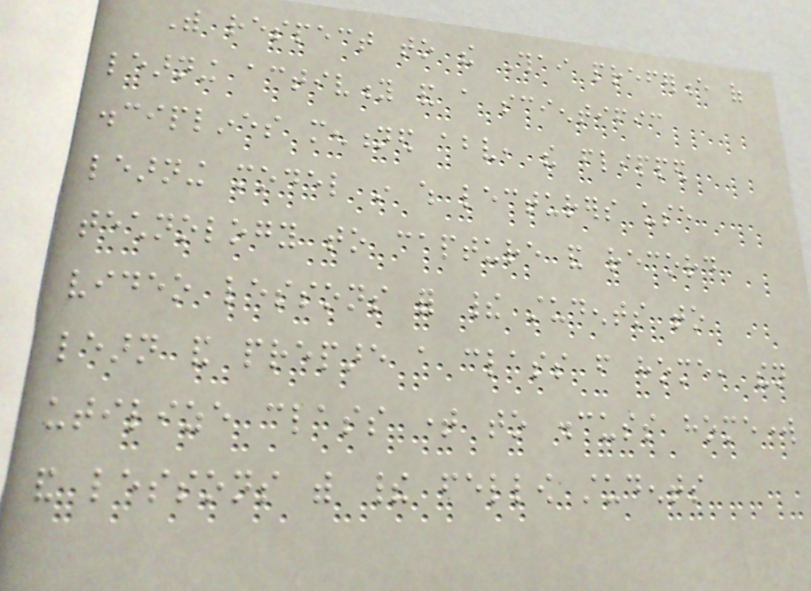With respect to the Thai preference of
learning activity and a scientific
disciplines mentioned above, the flipped
learning model in which lecturers use
technology to capture and record
video lessons for their students to
learn and prepare a class from home, then
utilize class time to discuss homework
and lessons with their fellow students
